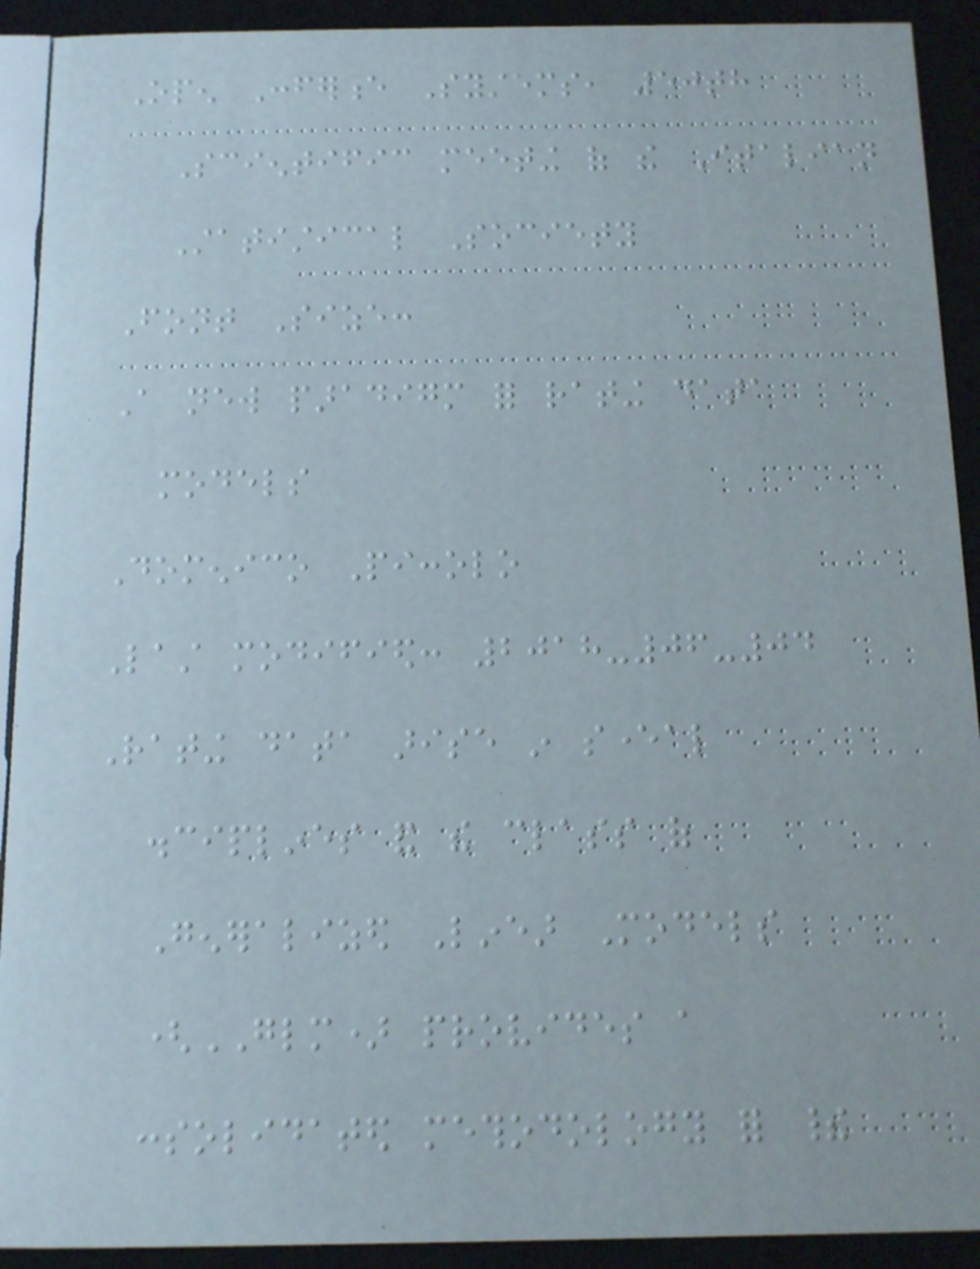Open Conference Systems, 50th
Scientific meeting of the Italian
Statistical Society
Font Size:
A new paradigm for rating data
models
Domenico Piccolo
Last modified: 2018-06-04
Rating data arise in several
disciplines and the class of
Generalized Linear Models
(GLM) provides a
consolidated methodology for their
